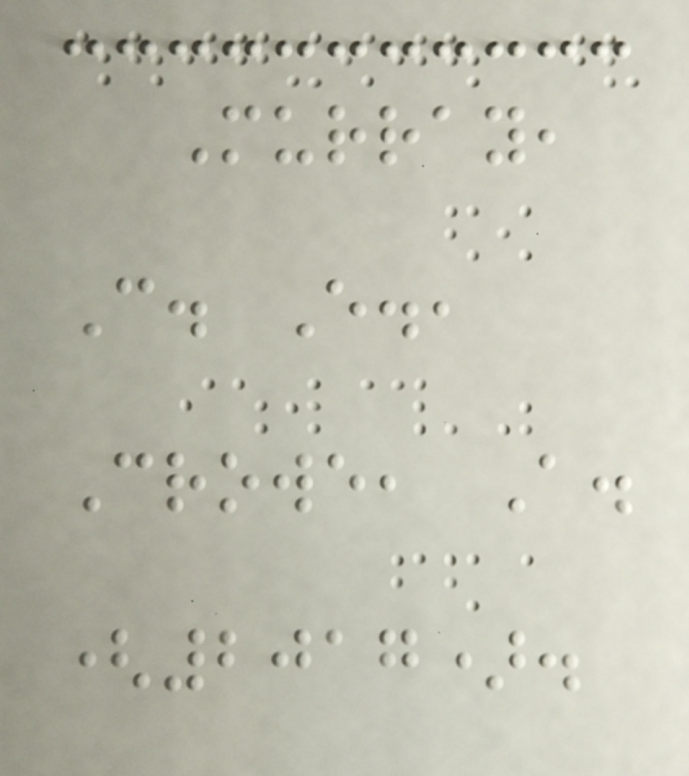Murray,
C. E.,
Crowe, A.
(2017).
